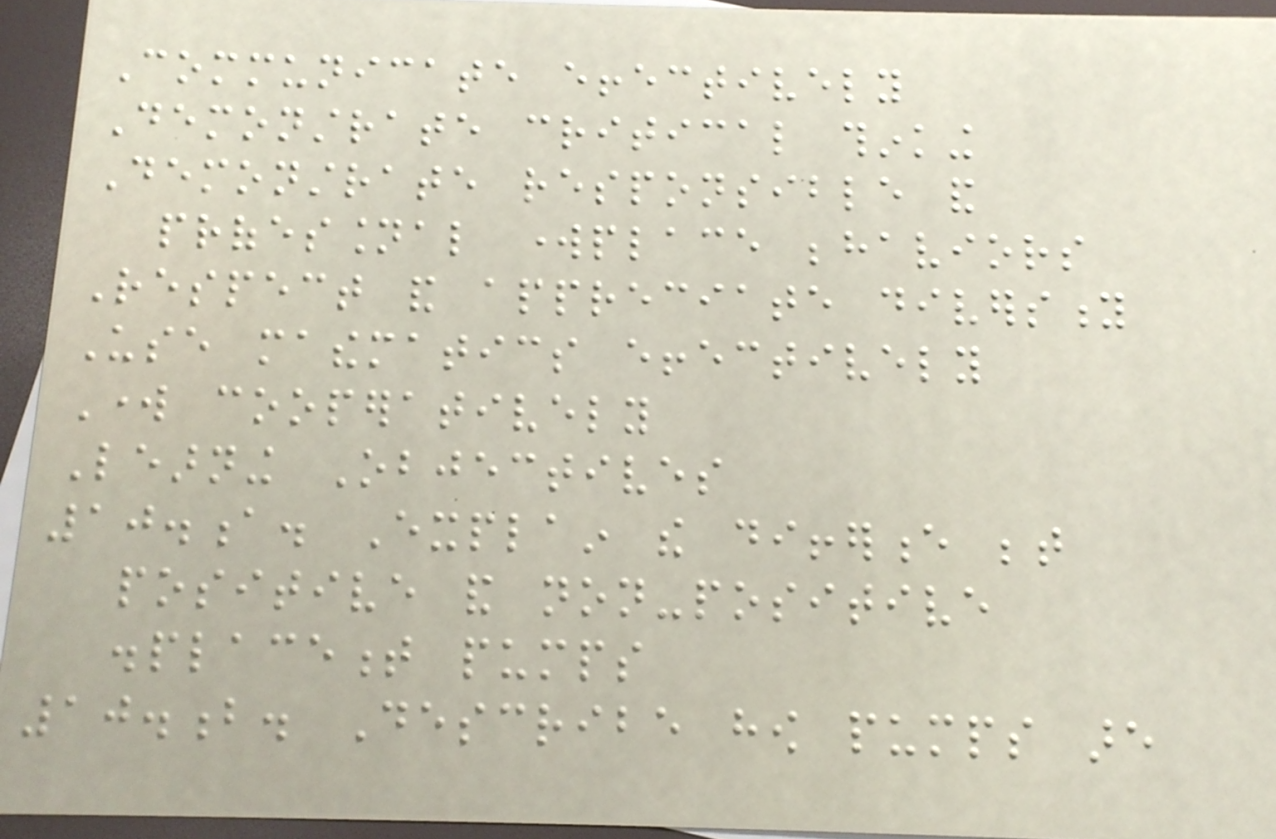Communicate effectively
Demonstrate critical thinking
Demonstrate responsible and
professional workplace behaviors
Respect and appreciate diversity
Use mathematics effectively
Work cooperatively
Learning Objectives
10.a. Explain the difference between
positive and non-positive
displacement pumps
10.b. Describe how pumps are
